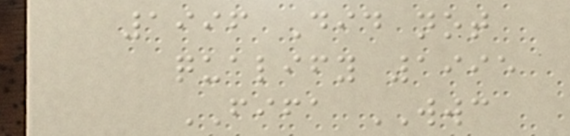1996 Did not
qualify 1995
FIFA WWC
